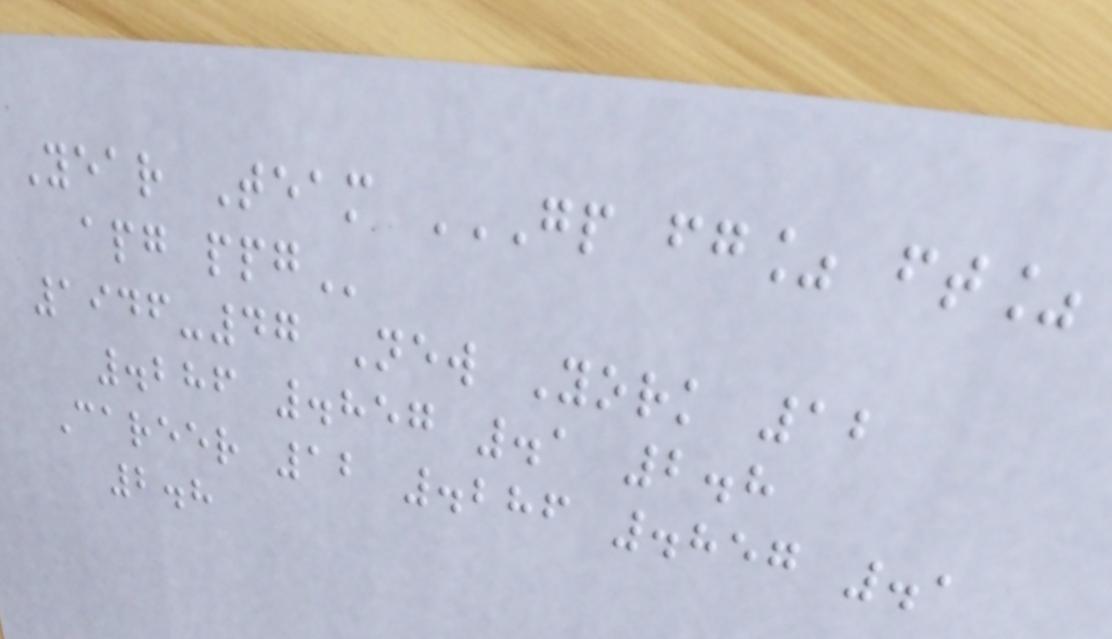Year Team GP FG% FT%
APG PPG
1946-47 New York 12
.286 .857 .1 2.8
Career 12 .286 .857 .1
2.8
